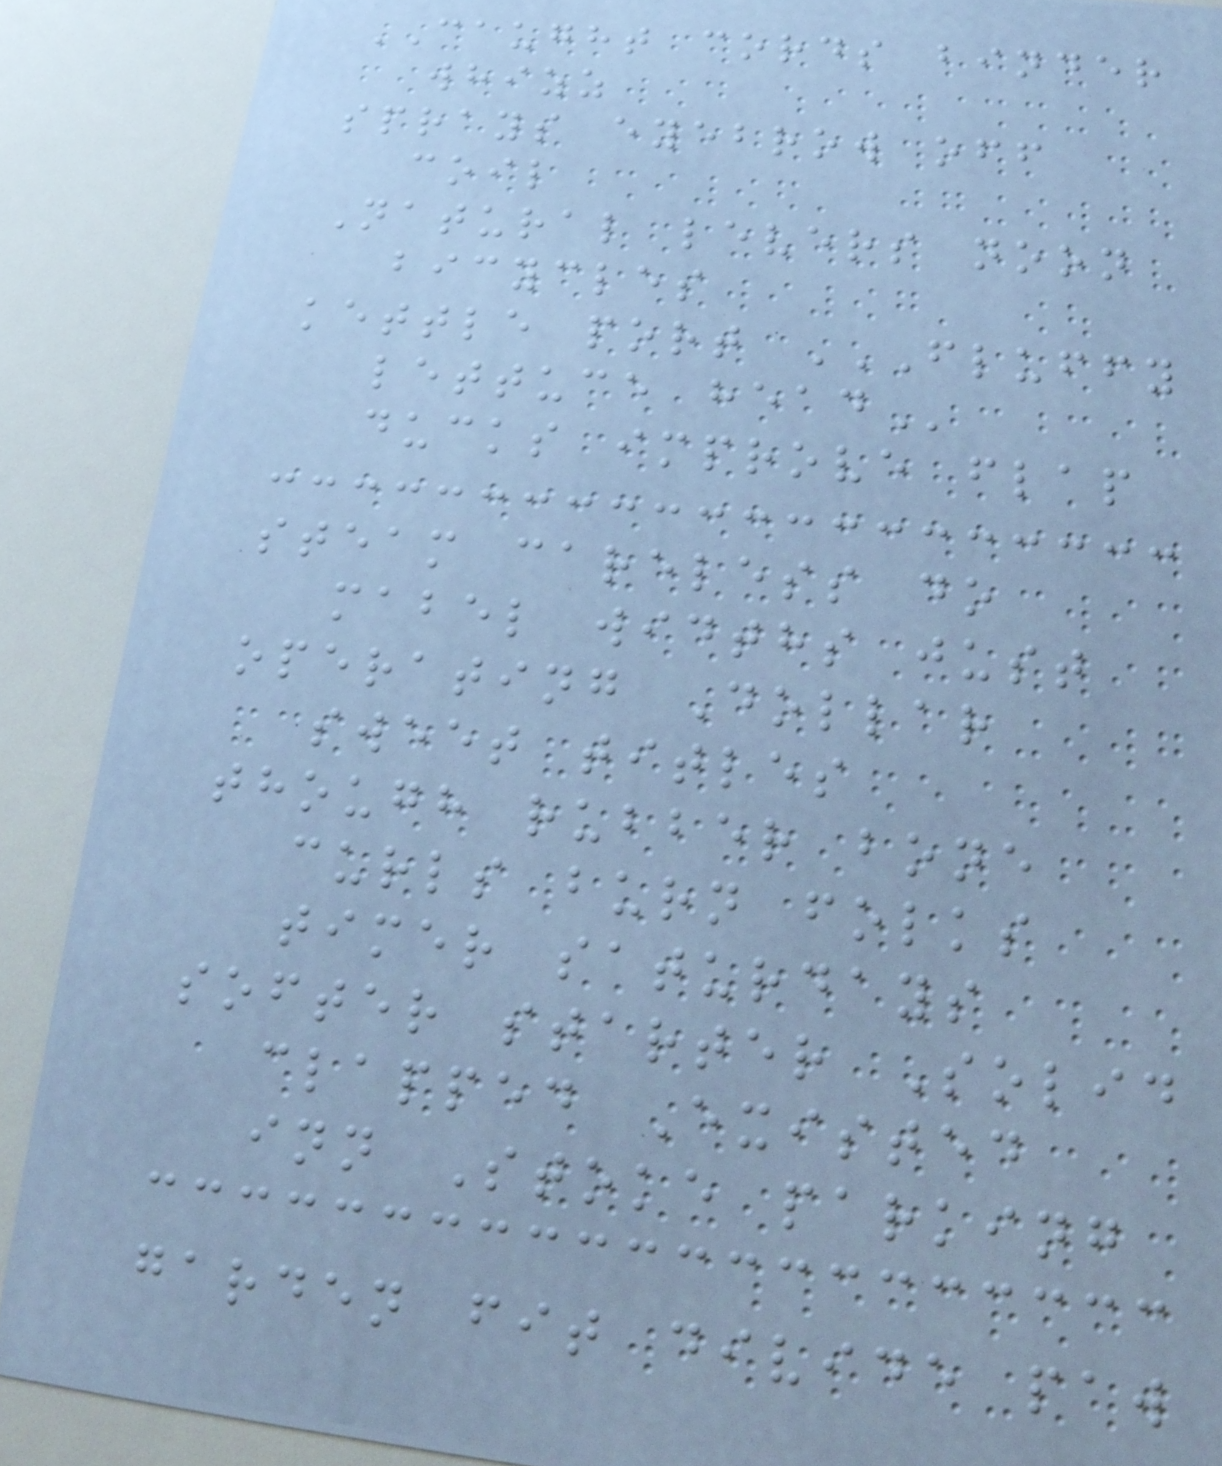CAUGHT cords binder
whizz
sprays eyebrow off
coil
Natural levers noon
bicycles
kettle port FLUFFY
LETTUCE HEAD
ducks improve flap
steam careless do
mabel widths just
operating Dollar
sweet titles
though rubber bone
curls burn folks
timer saturdays
softer starter Solid
clapped Existed
inn Stoke parking
garden fit divide paw
